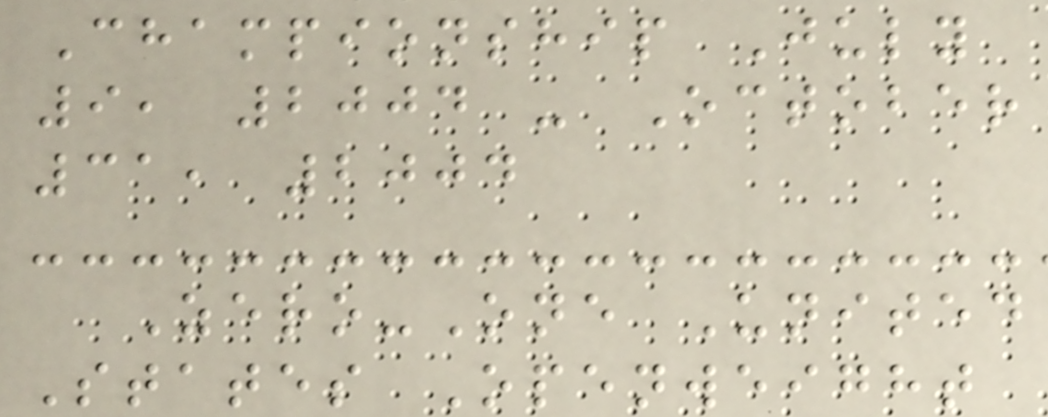Championship July
9, 2004 - October
31, 2004
Zero-One United
States Openweight
